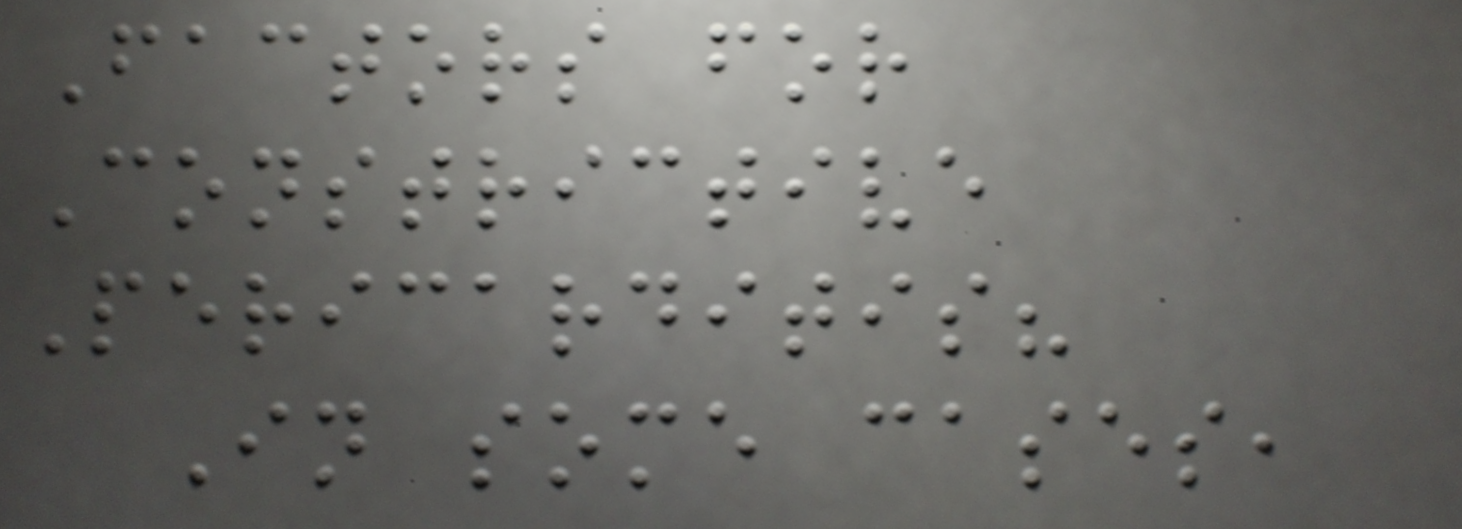Factors for
Constrictive
Pericarditis?
In some cases,
